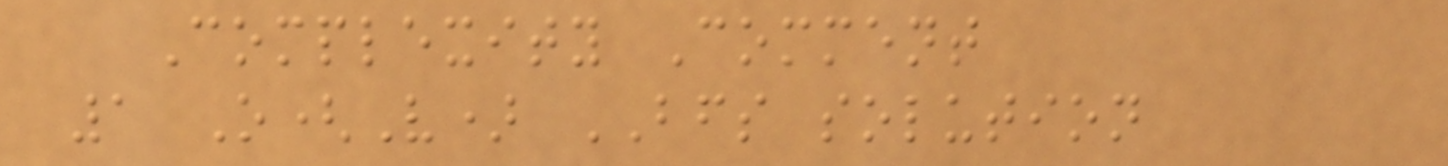Complexity Comment
1 O(V) BFS solution
